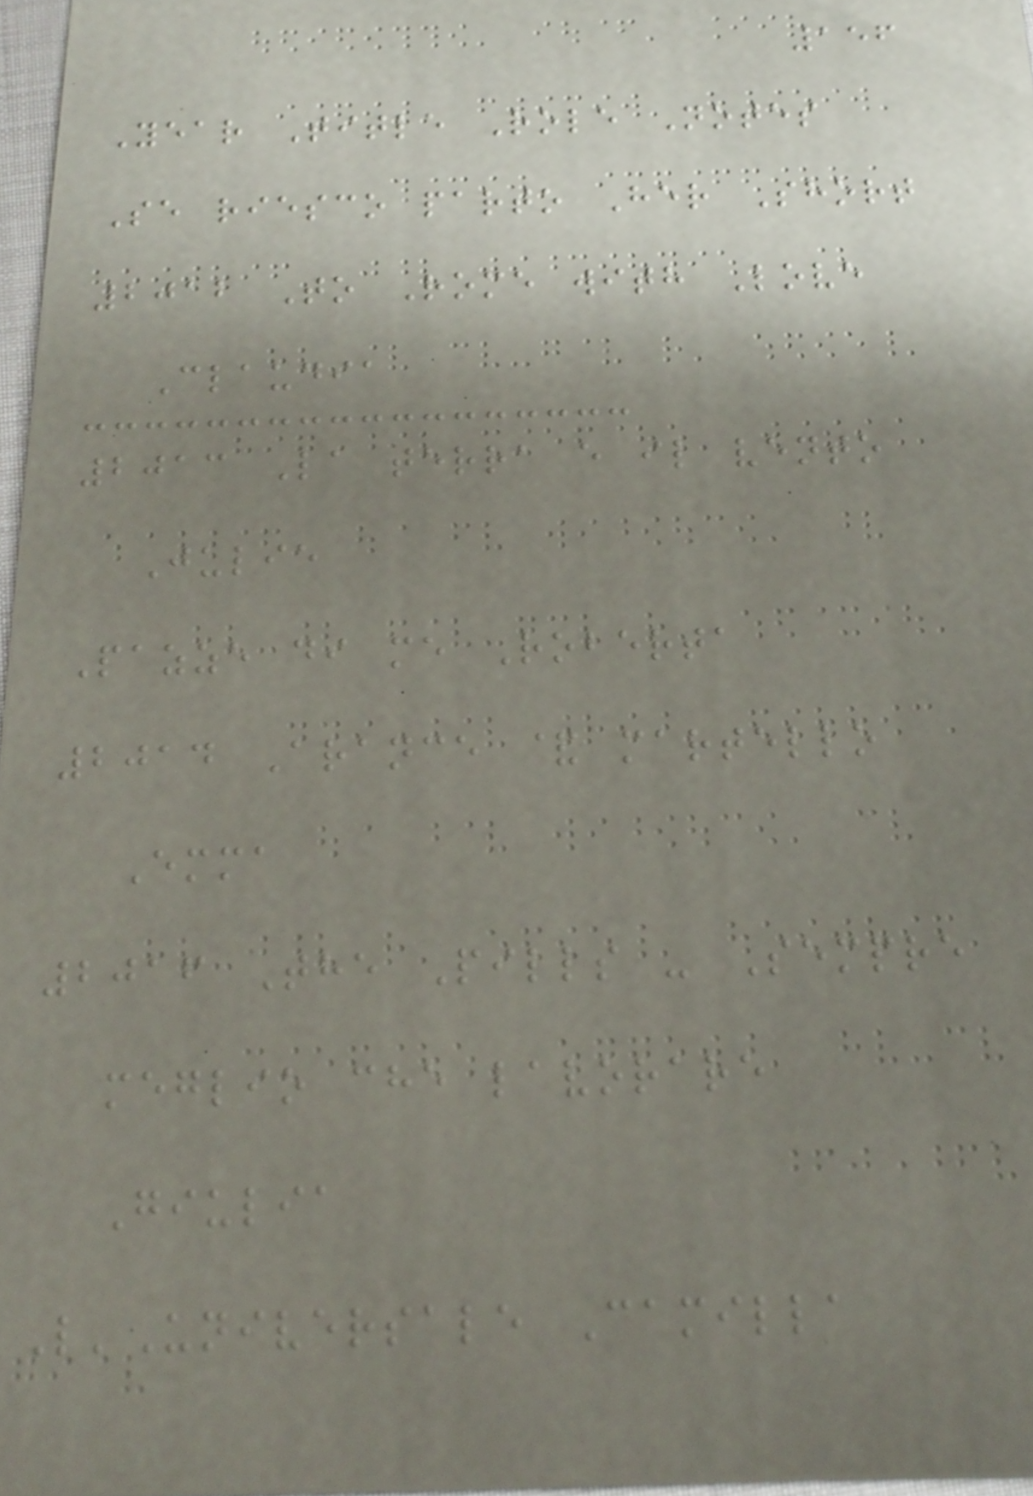156
Year Title Role Notes
Se riesco parto Her Short
2012 To Rome with Love
Claudia
2013 La terra e il vento
Julie
Pazze di me Roberta
2014 Arance & martello
Emma
2016 The Pills - Sempre
meglio che lavorare
Giulia
L'Universale Camilla
